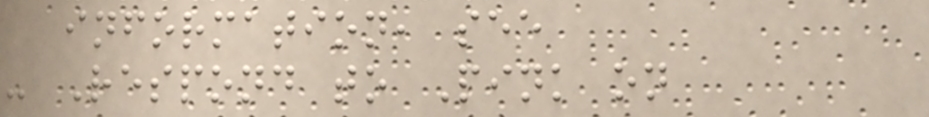information, see
- Respond to Pink on
